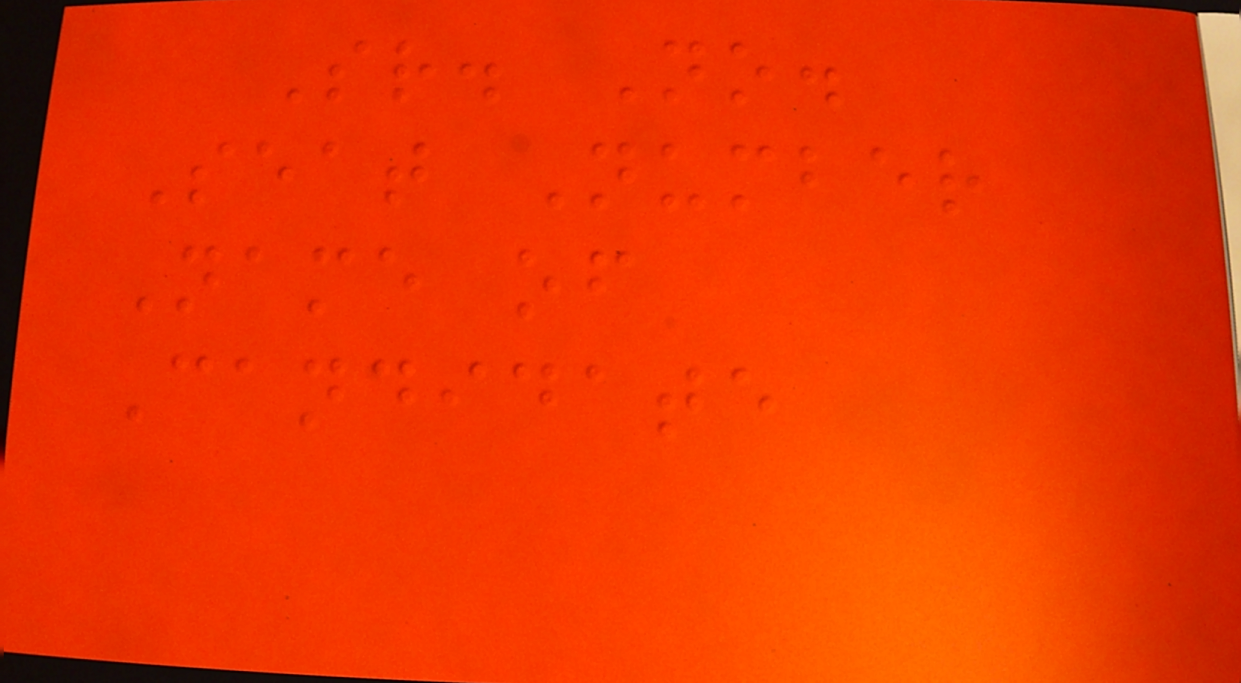Sr. No.
Seat Number
Name of
Candidate
